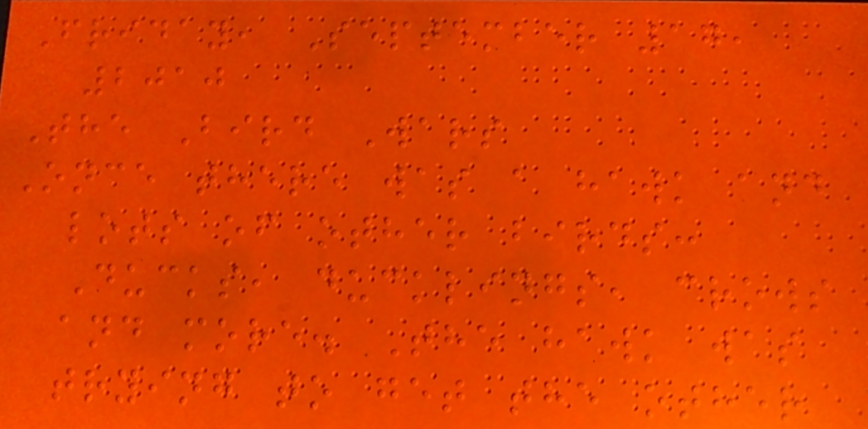Friday, September 17,
2010
The Bird Wars
Once there was a hawk and
lots of other birds:
Ducks, ducklings, crows
and more. The hawk was
trying to get the other
